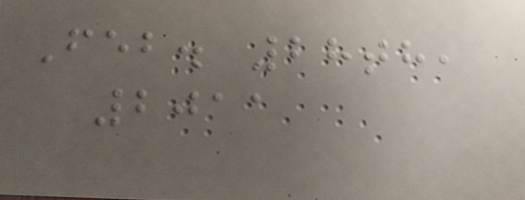Feb. 28th,
2011
